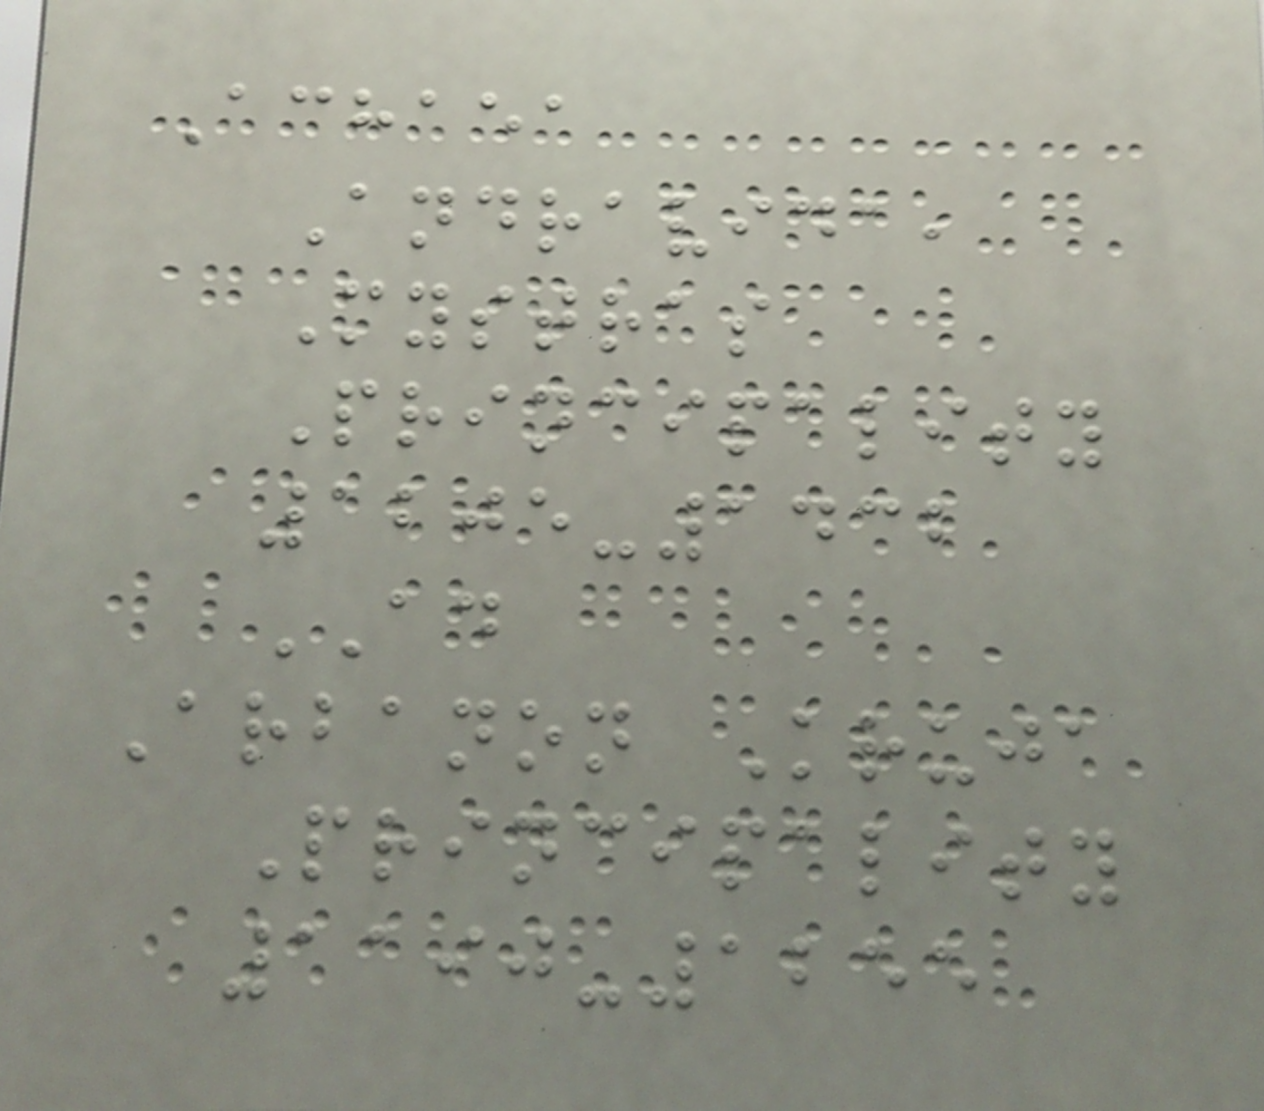Achaea
Andravida,
Mystras
Principality
1205-1432
AD
Arbanon Kruja
Principality
1190-1255
